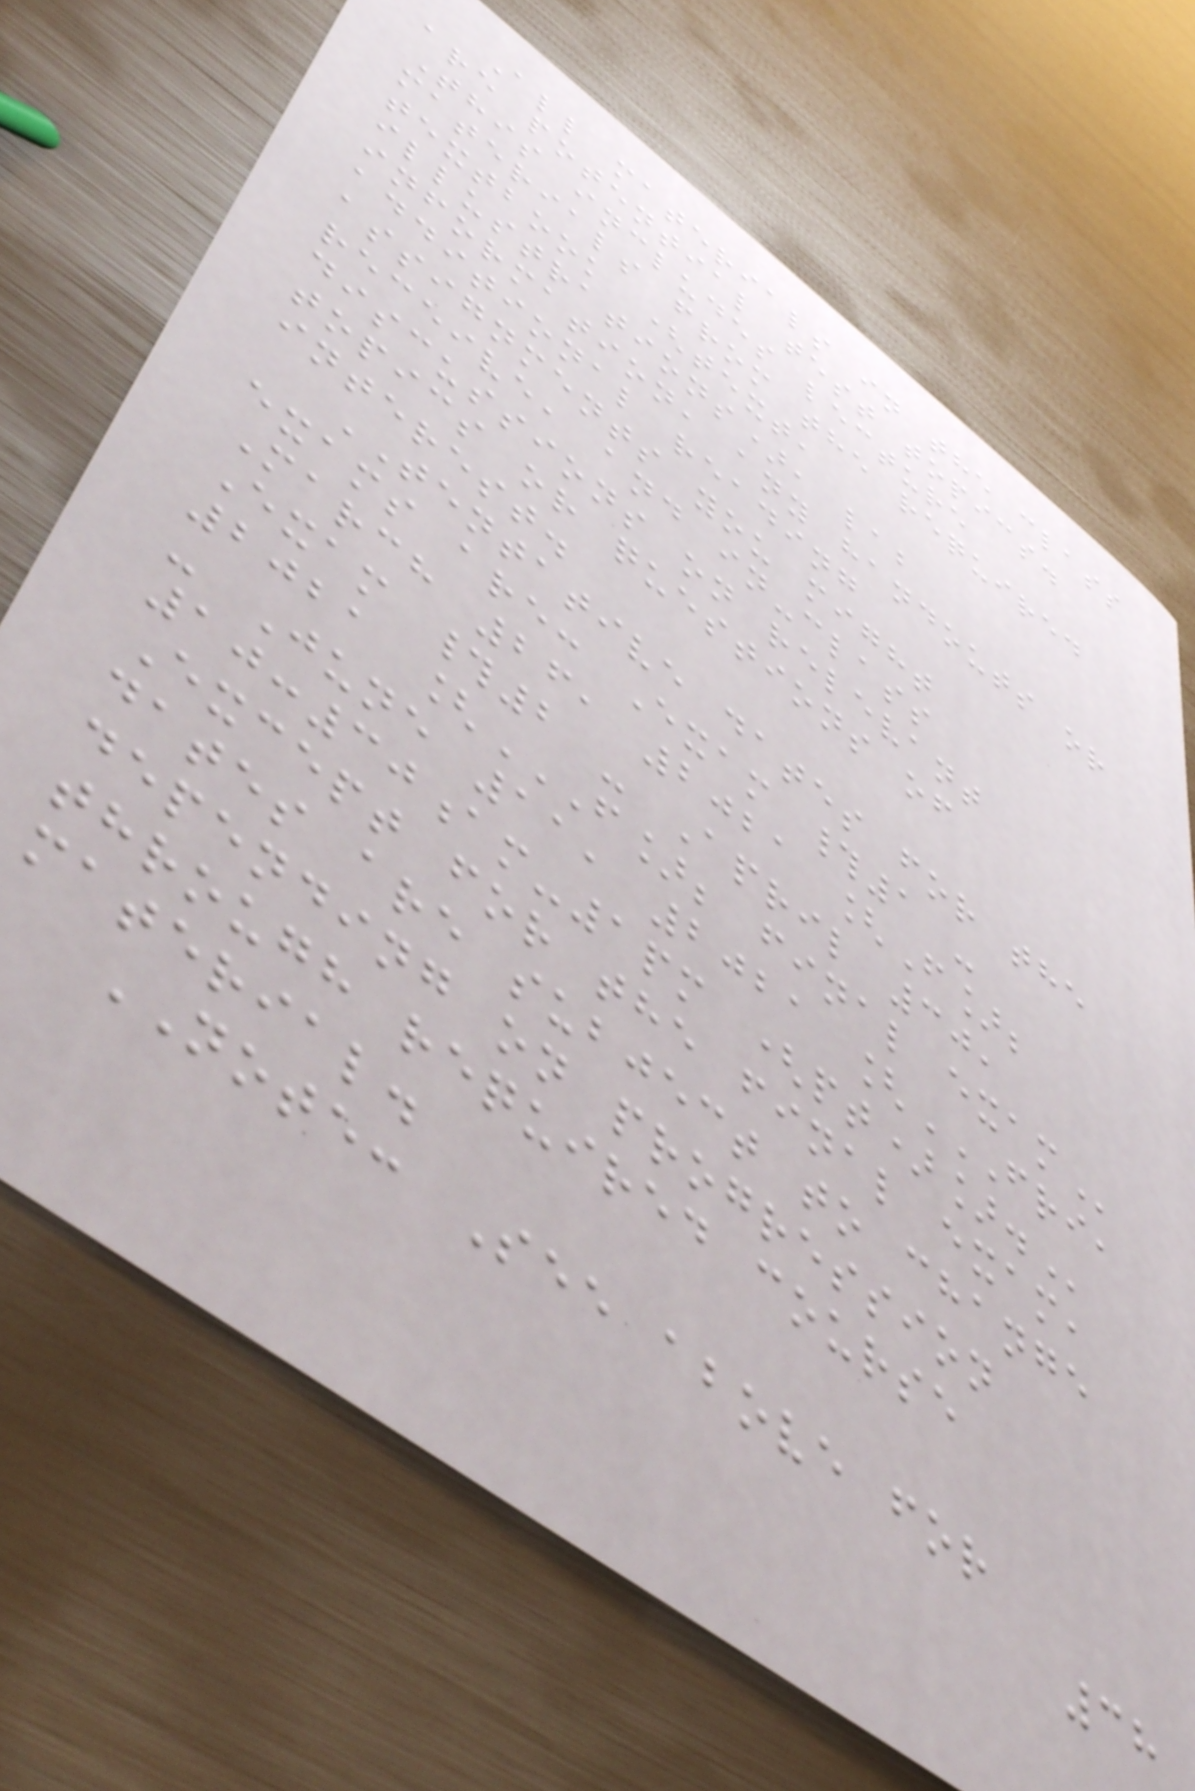All materials in the class
are potential test topics.
This includes lecture
materials from the required
textbook (text,
illustrations), lab
information, any handouts or
additional reading
assignments you might
receive, and in-class
discussions on relevant
topics or questions of
interest.
TENTATIVE dates for the
exams are: Exam #1 -
March 26, 2021 [F];
Exam #2 - April 30,
2021 [F]; FINAL EXAM
- June 11, 2021 [FRI,
10:30AM-1PM (PT)].
Except for the final exam,
dates are subject to change
depending on progression
through required course
material.
NOTE: See above for
38
